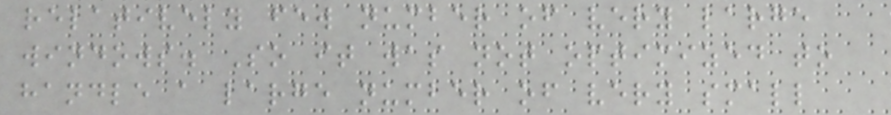relatively few number of very large
windows. So it was not optimized to
handle a large number of very small
